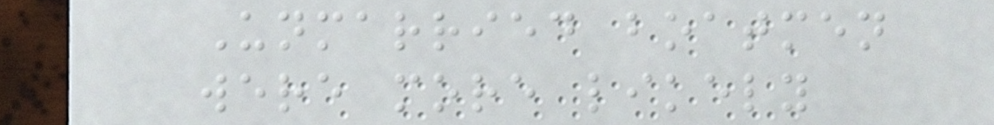Unmarried boatmen
were more likely
